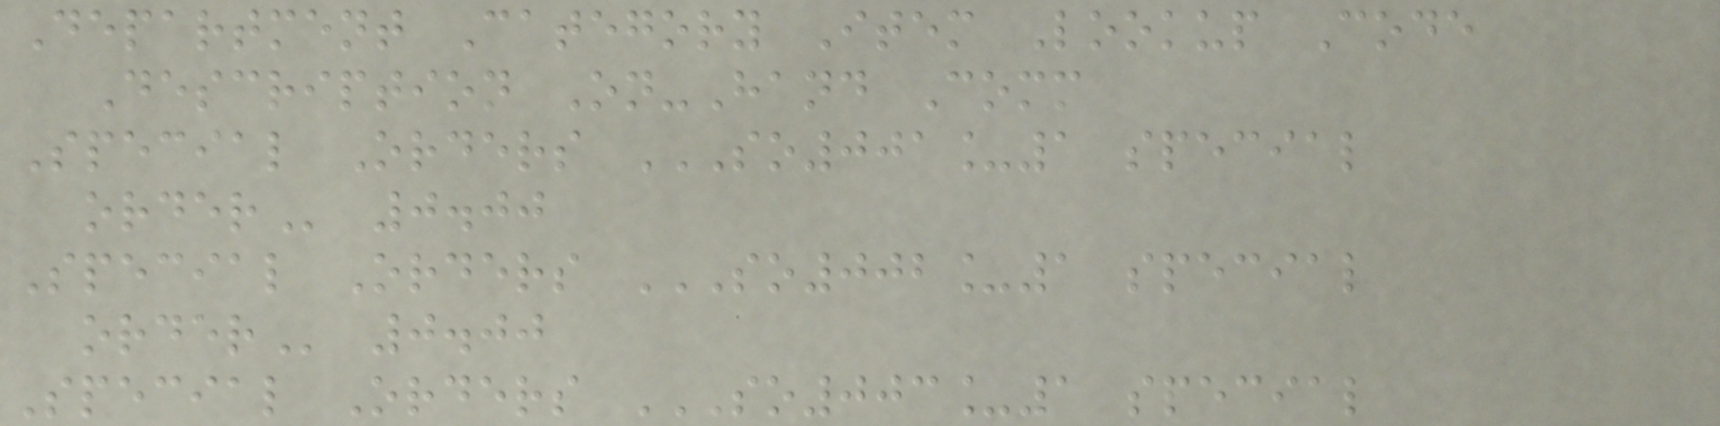Department Category Item Lookup Code
Description On-Hand Comm
Special Orders SO001_1 SPECIAL
ORDER 0.00
Special Orders SO002_1 SPECIAL
ORDER 0.00
Special Orders SO003_1 SPECIAL
